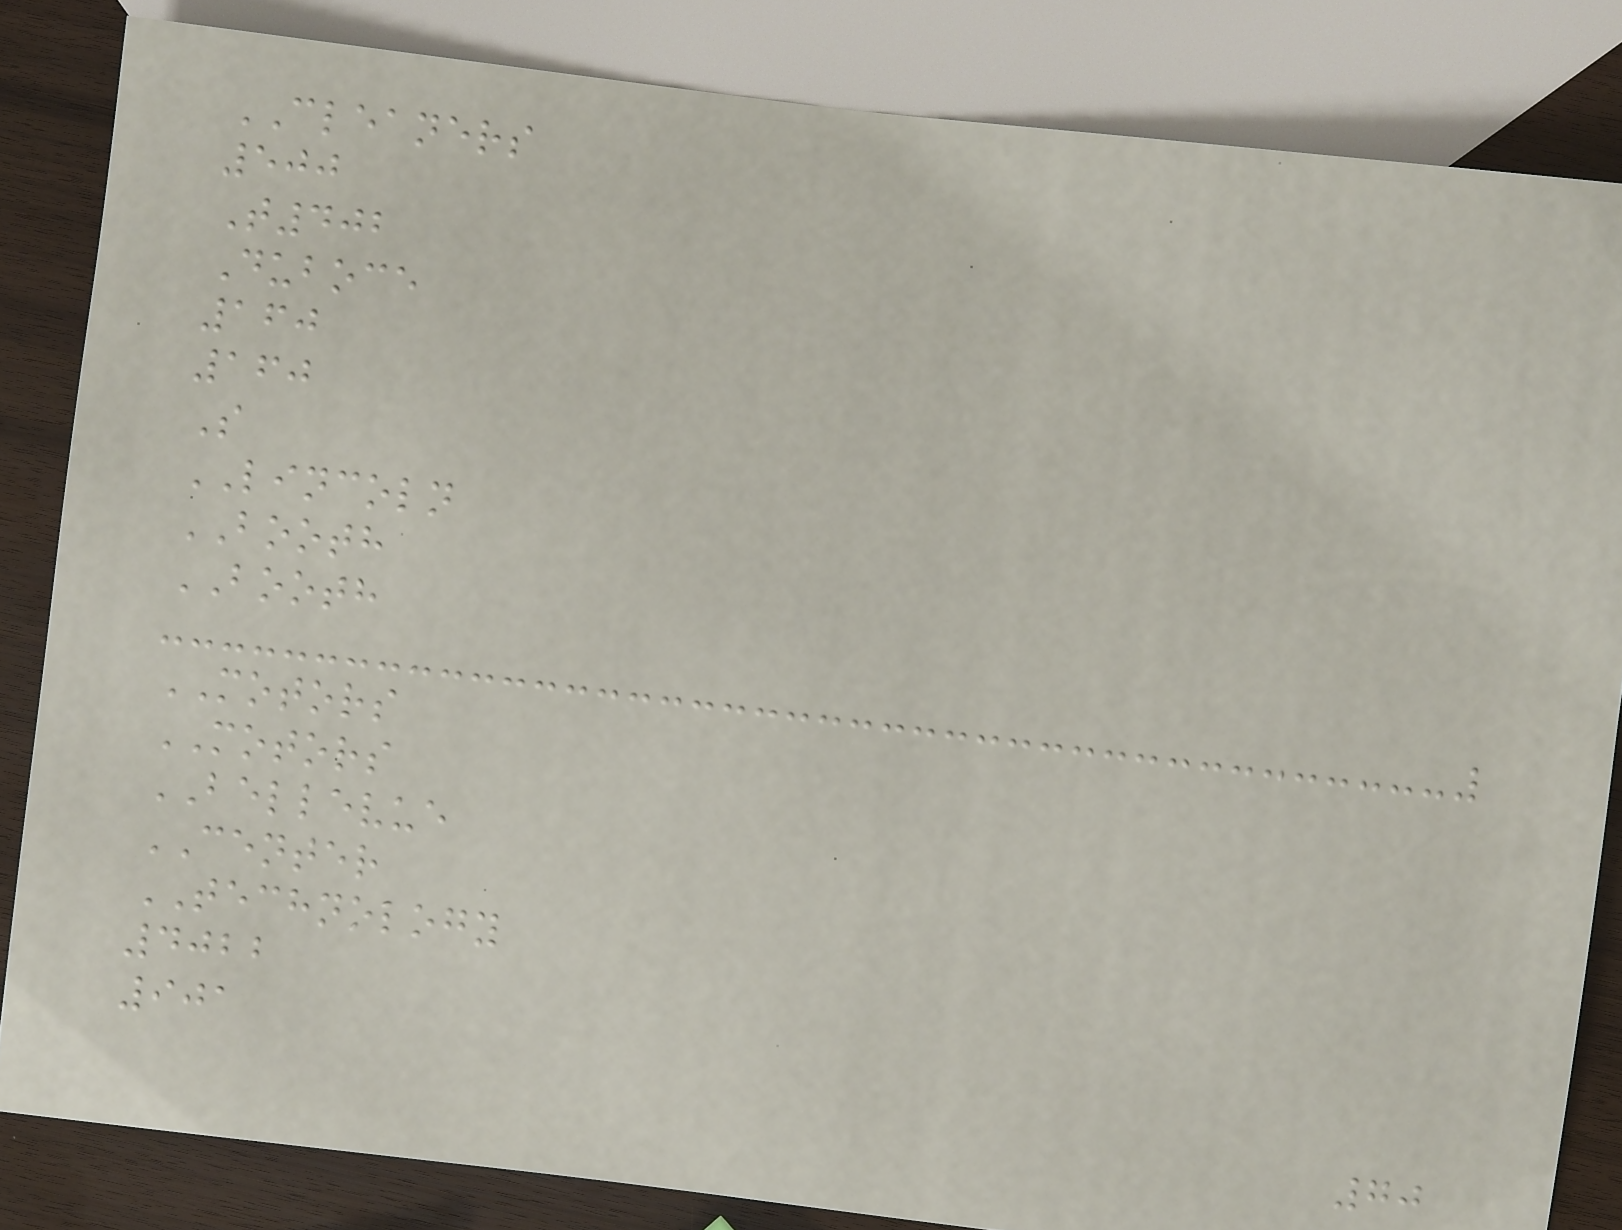CLEANERS
500
T402
Duboce
160
160
S
LINCOLN
BOOTH
BOOTH
MOTORS
MOTORS
BELLEVUE
CENTER
TECHNOLOGY
4022
901
70
